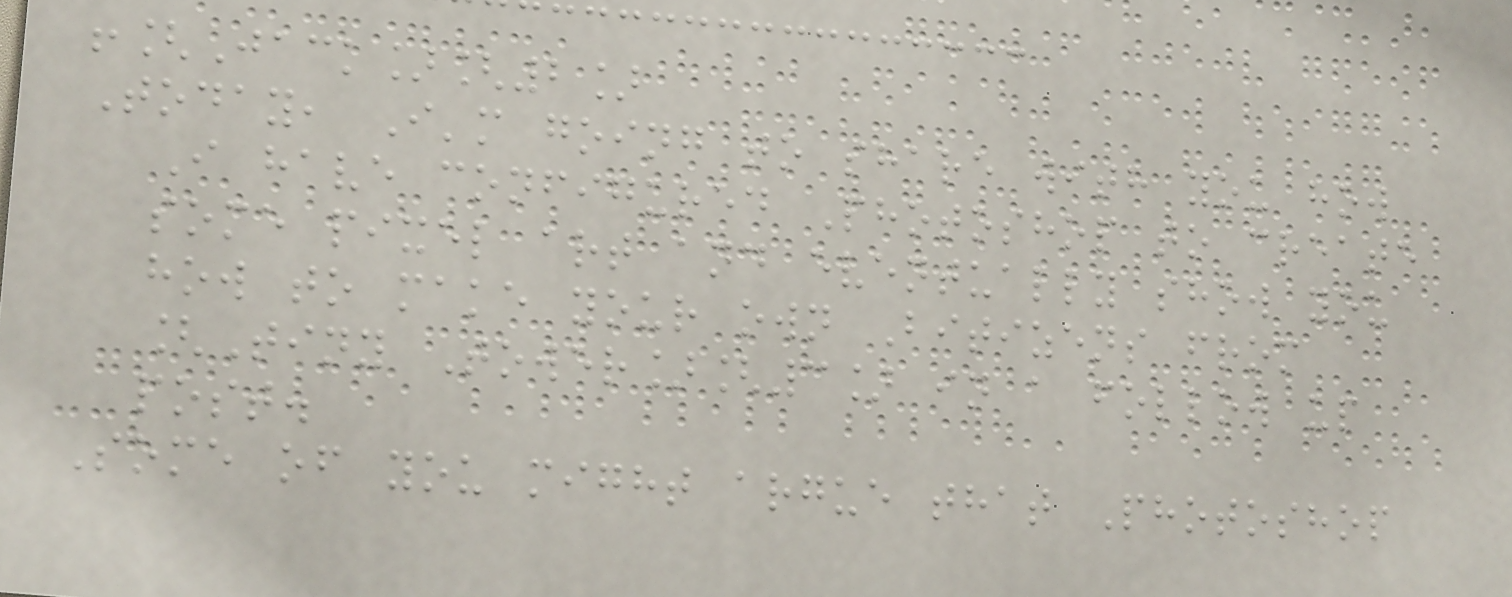![Jack][2]
Today, I'm going to share with you how
I have configured Photoshop to create
some pixel art and eventually show you
how to make your own Bitizens from
[Tiny Tower][3] in a follow up
post.
Some of you might argue that Photoshop
